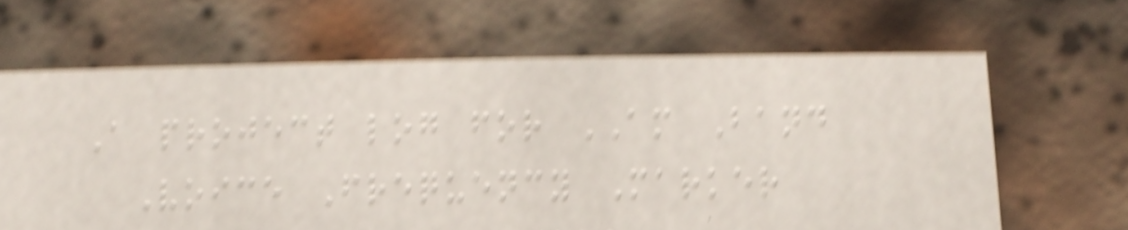A project log for AM Band
Voice Frequency Marker
